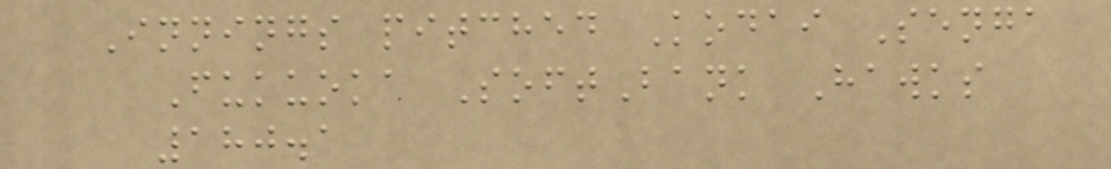Innings pitched Kodai Senga
Fukuoka SoftBank Hawks
180.1
